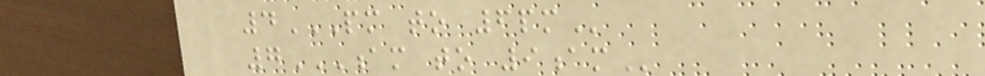4PM TO 6PM
7AM TO 9AM
